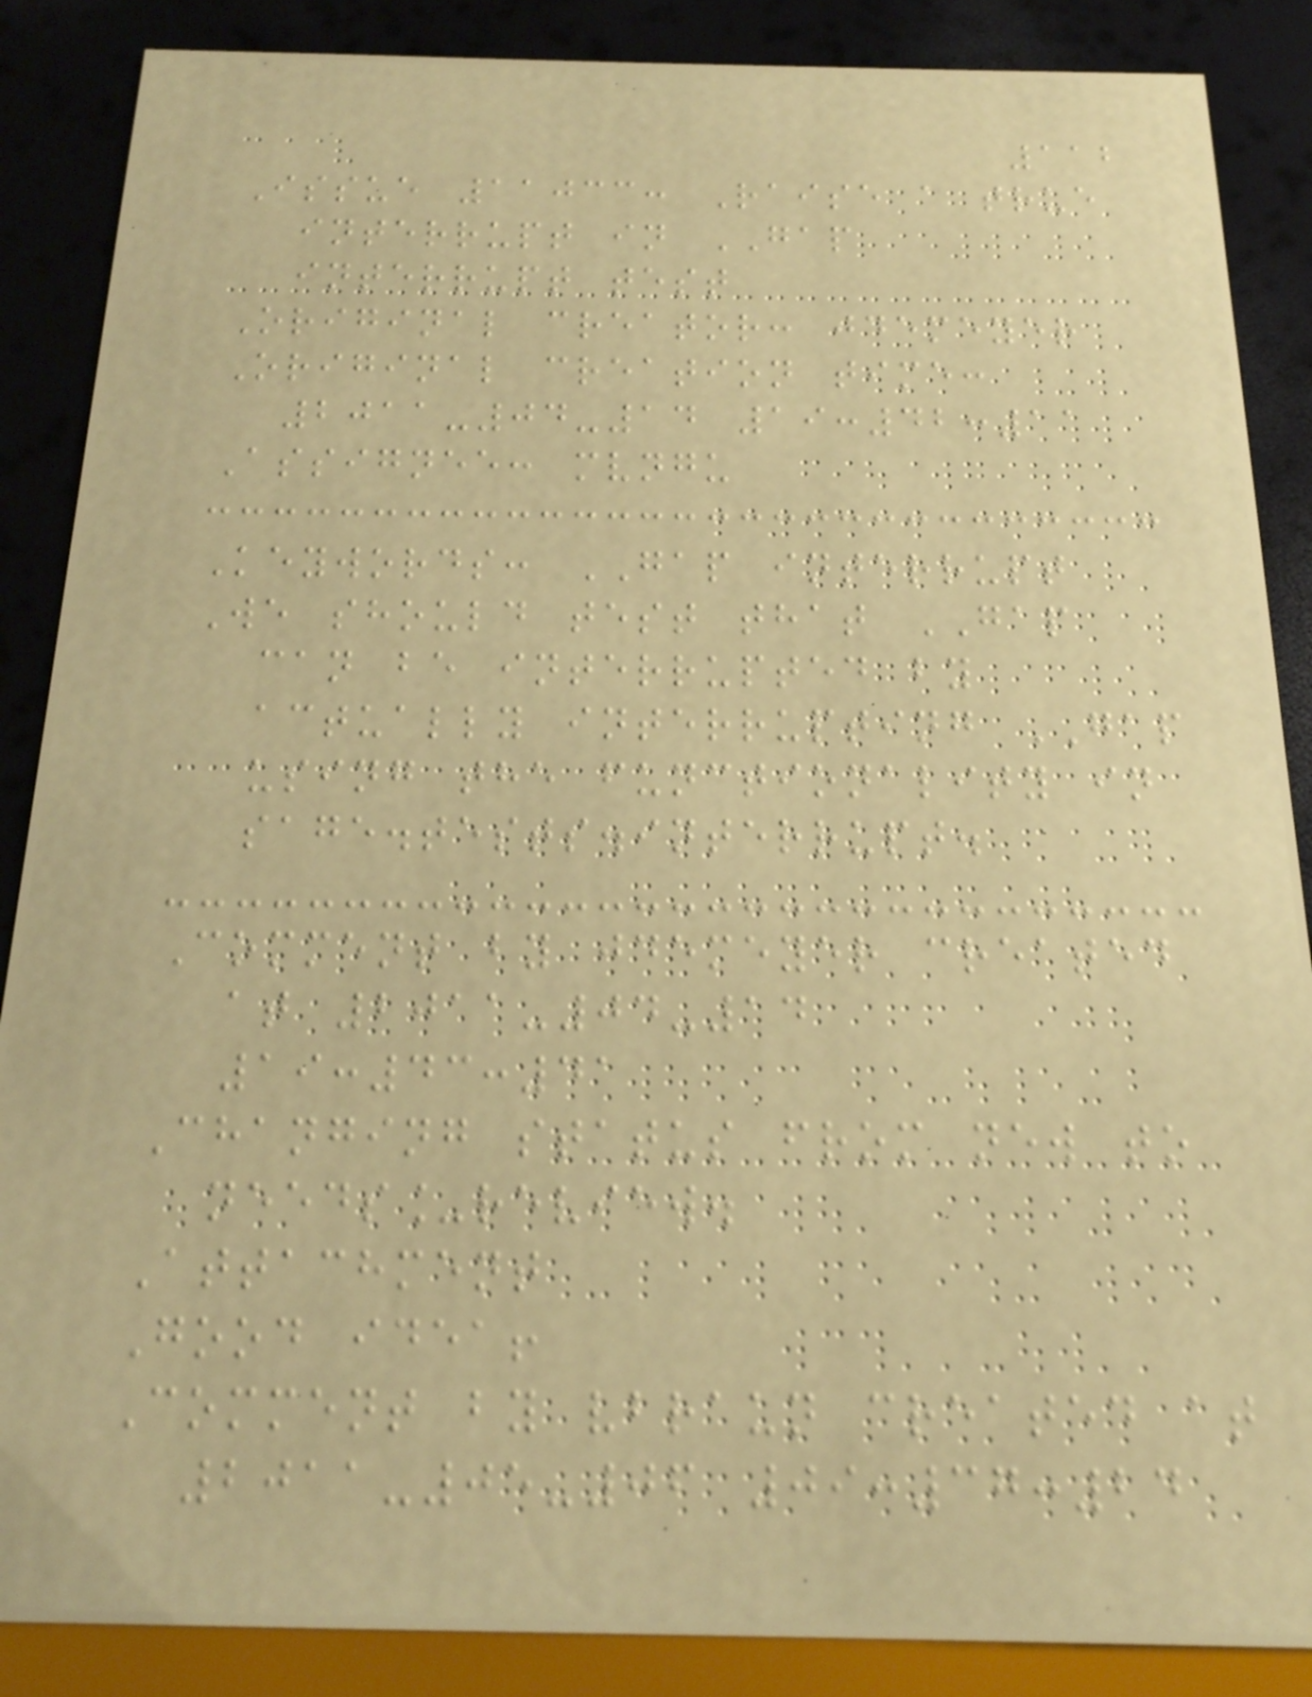112
Issue 11033: Raise a true
interrupt in GAP
interrupt test
Original creator: jdemeyer
Original creation time:
2011-04-14 19:42:11
Assignee: mvngu
Keywords: GAP interrupt
We should test that GAP
can be interrupted by
actually interrupting GAP
using the functionality in
sage.tests.interrupt.
Comment by jdemeyer created
at 2011-04-14
19:43:41
Changing status from new to
needs_review.
Attachment
Good idea!
Comment by vbraun created at
2011-05-06 09:37:24
